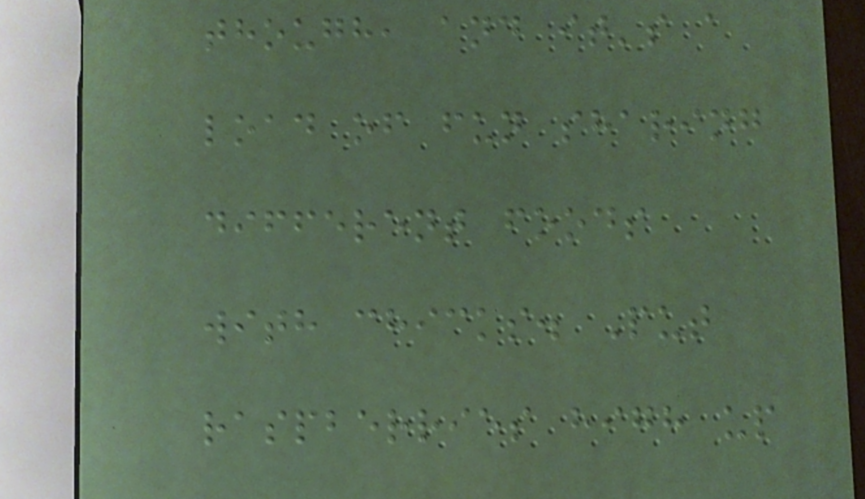though, and it's a
load of fun sharing
different foods
with chicks. Put
raspberries high up
